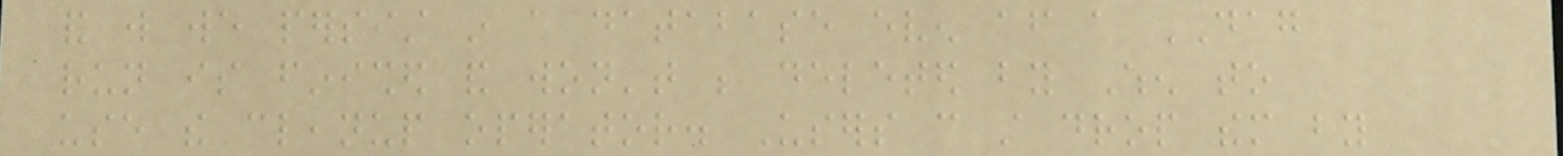and will we persist in a database even after a DAG
run is finished and won't be deleted by When to
use the cleanup operator. Users can still drop them by
